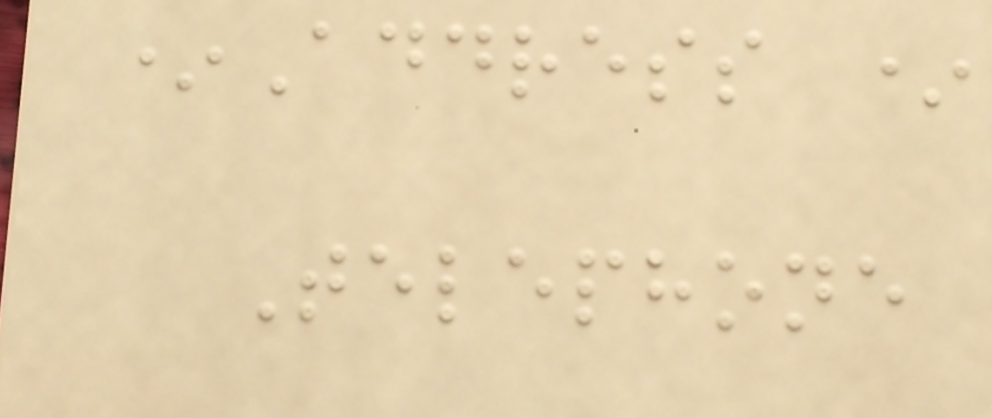*Address *
Telephone
